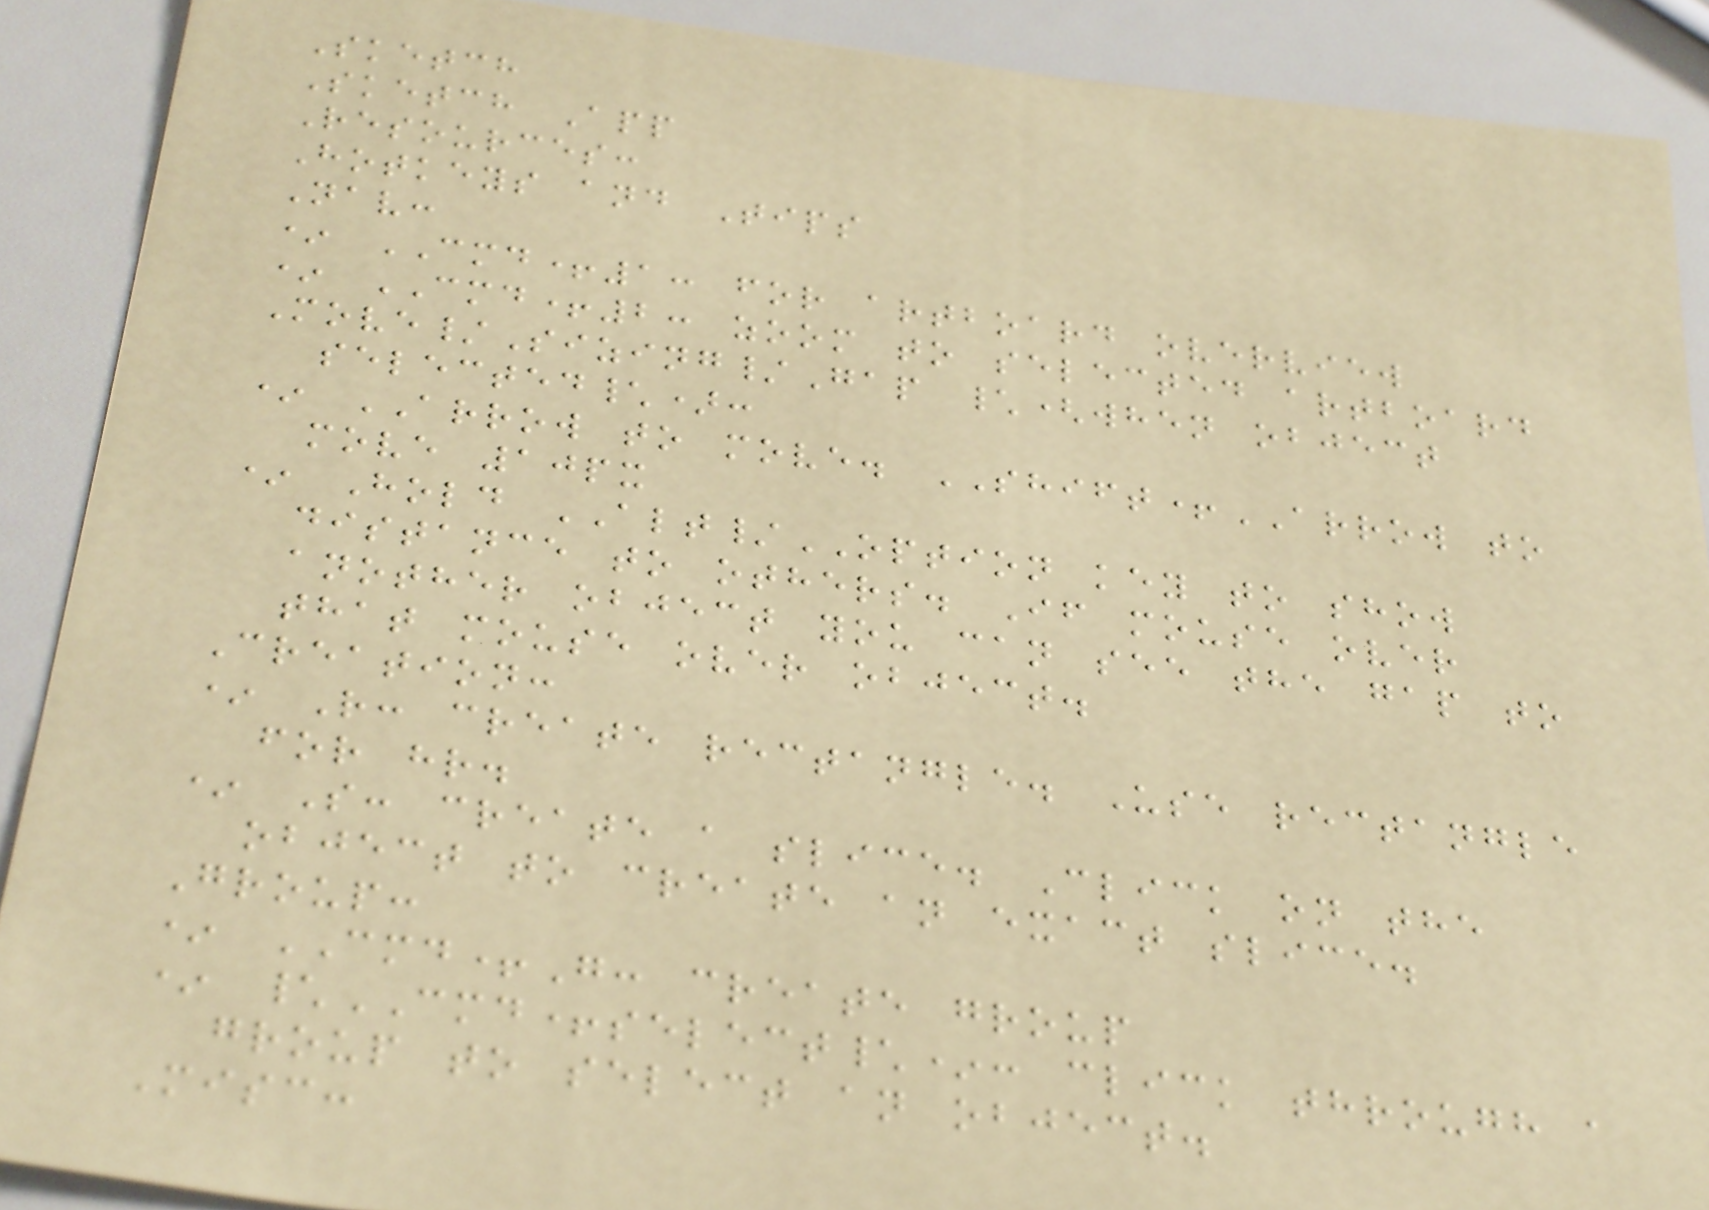Sketch
Sketch App
Resources:
Hotkeys and Tips
Nav:
* CMD+1: for artboard overview
* CMD+2: zoom to selected artboard
Move/Sizing/Gap \(when object
selected\):
* ARROW to move. SHIFT+ARROW to
move 10px
* Hold ALT/OPTION key to show
distance to others. If mouse over
another object you can see the gap to
that mouse over object.
Creation:
* R: create rectangle. Use rectangle
for hr.
* S: create a slice. Click on the
object to create an exact slice.
Group:
* CMD+G: create group
* \CMD+select\*: click through a
group to select an object.
Misc:
